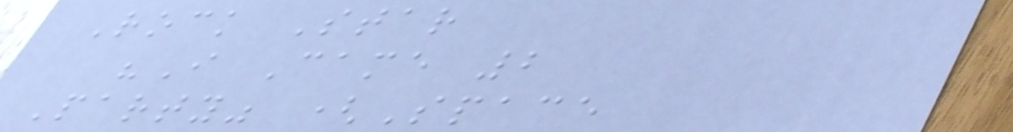Rock Star
"I Came 2
Party" (Space
